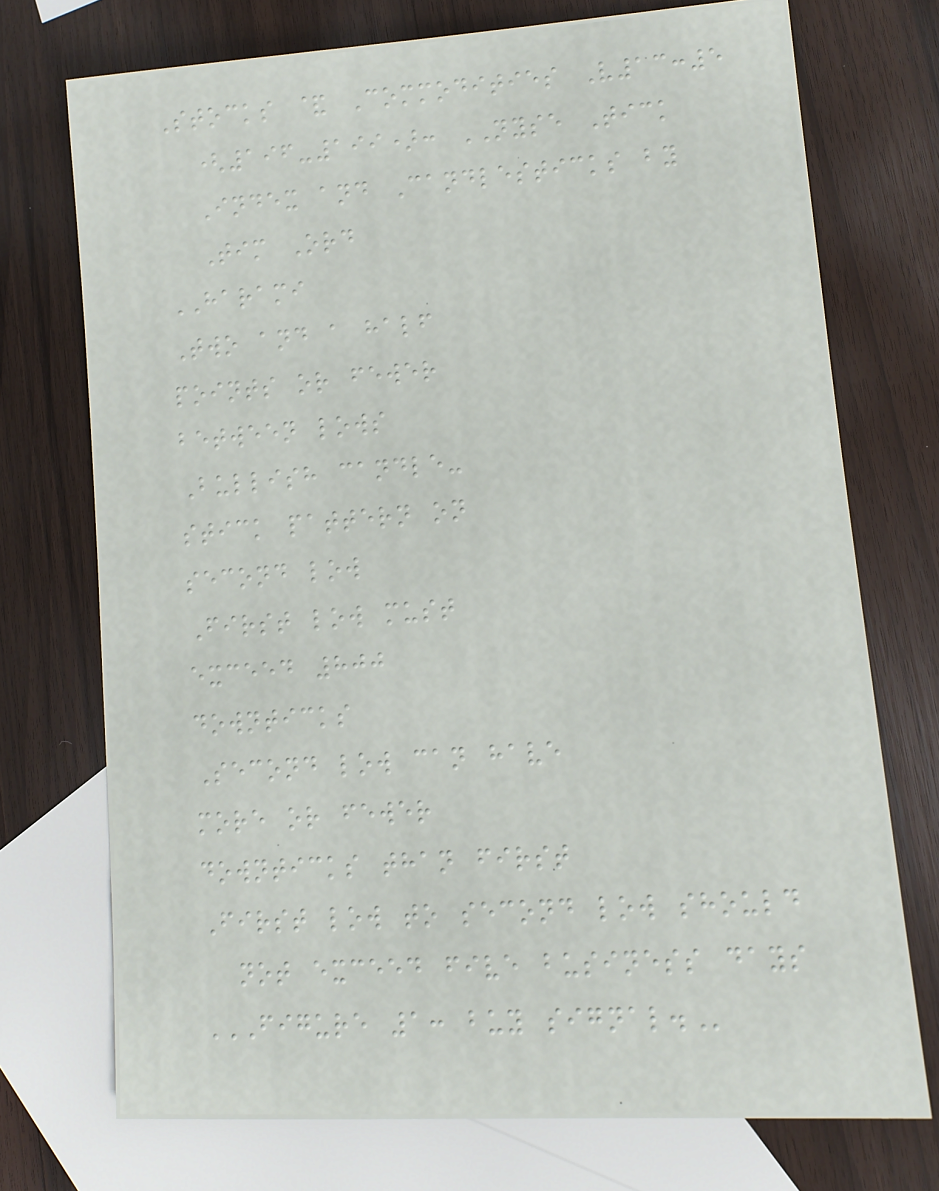Stocks & Commodities V13:5
(196-199): NYSE Tick
Index and Candlesticks by
Tim Ord
HARAMI
Two and a half
points or fewer
between lows
Bullish candle-
stick pattern on
second low
First low must
exceed 800
downticks
Second low can have
more or fewer
downticks than first
First low to second low should
not exceed five business days
FIGURE 1: BUY SIGNAL.
